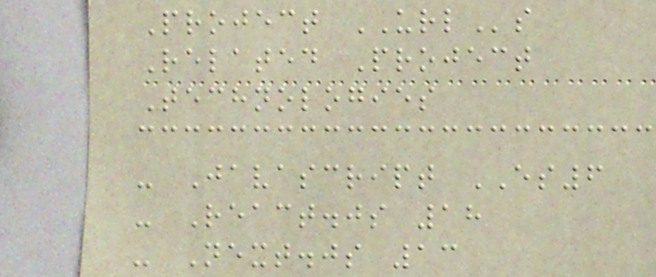Project URLs
Related Project
Technologies
- Javascript ES6
- React.js 18
- Next.js 13
